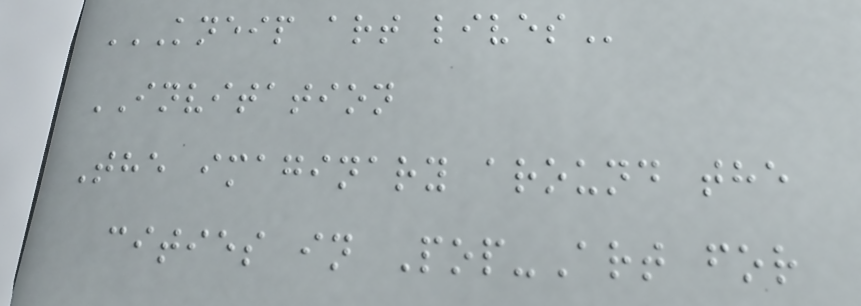KNEIP ART LIVES
INVITATION
The imaginary around the
cities in Pop-Art for
